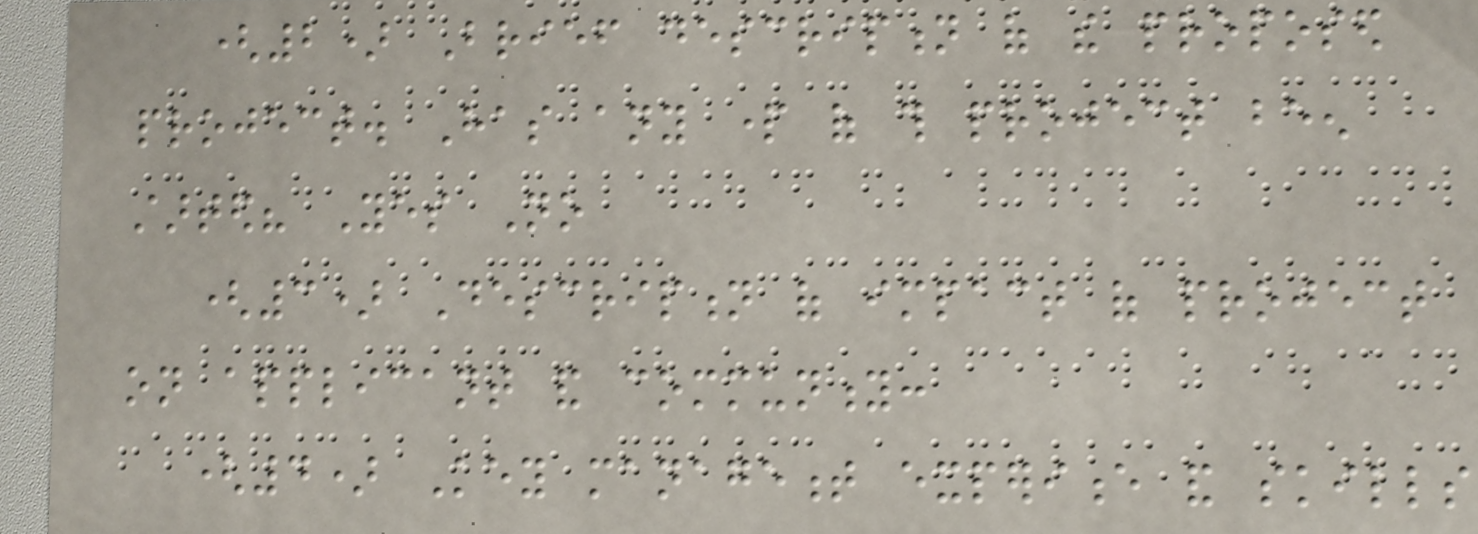(2) Brief description of the proposed
project. Has any part of this project been
started? Yes No
(3) Description of impact of project
on applicant and community:
(4) Key management experience and skills
